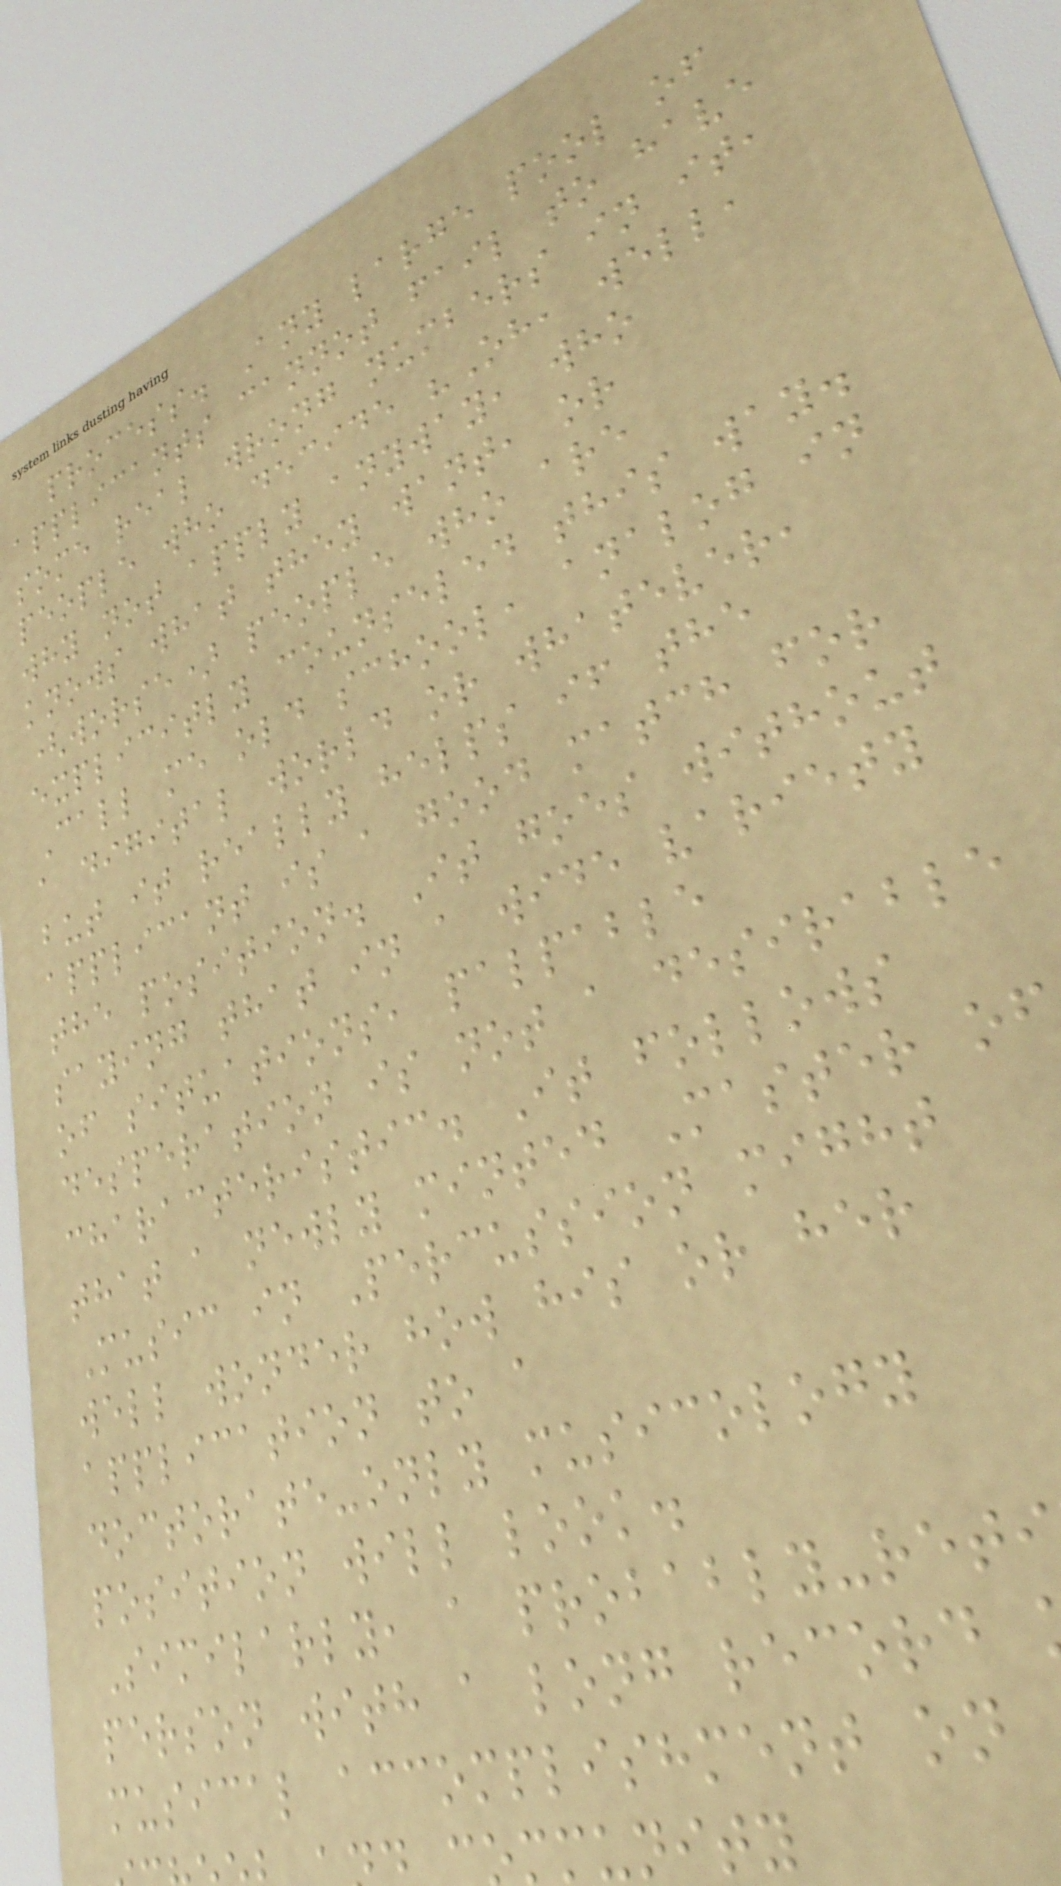process. Any large pool of
applicants cannot fail to have
some real wrong numbers in it,
people who decide "Oh, well,
why not apply anyway, who
knows what they want, or
(worse) people who are
explicitly counseled this way.
Call me old school, analog in
a digital world or whatever,
but it really helps if the
applicant is a good match for
the position. It goes without
saying that in a wide variety
of situations, palpable
desperation is not a desirable
characteristic. It follows
that a newly minted Master of
Music in Percussion might
well wonder how his or her
application to a
doctorate-only musicology
position will look.
Similarly, a probably-reti
person with a long record
musical accomplishment on
mmunity
